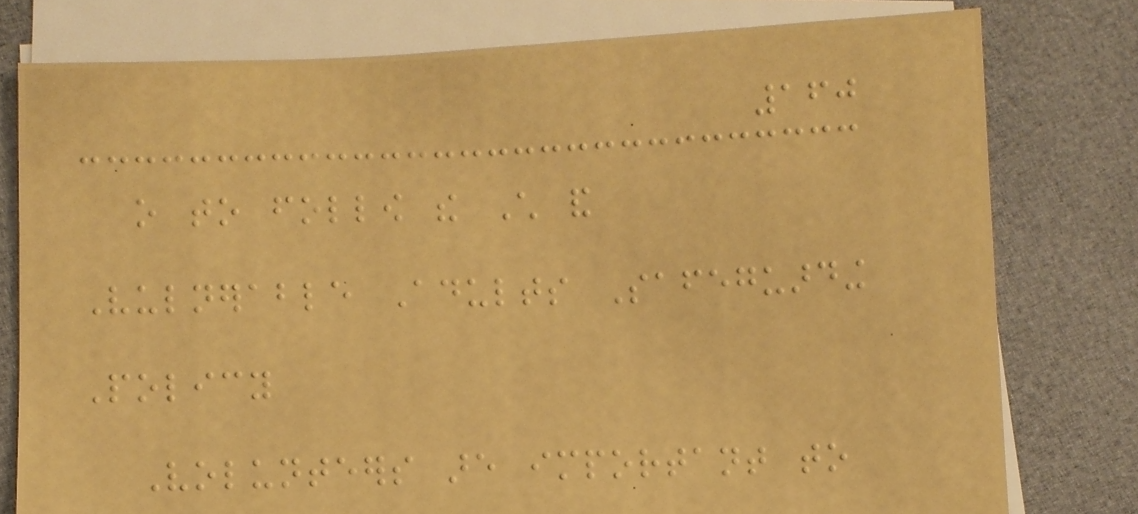160
o to follow the Child and
Vulnerable Adults Safeguarding
Policy
Volunteers are important to
